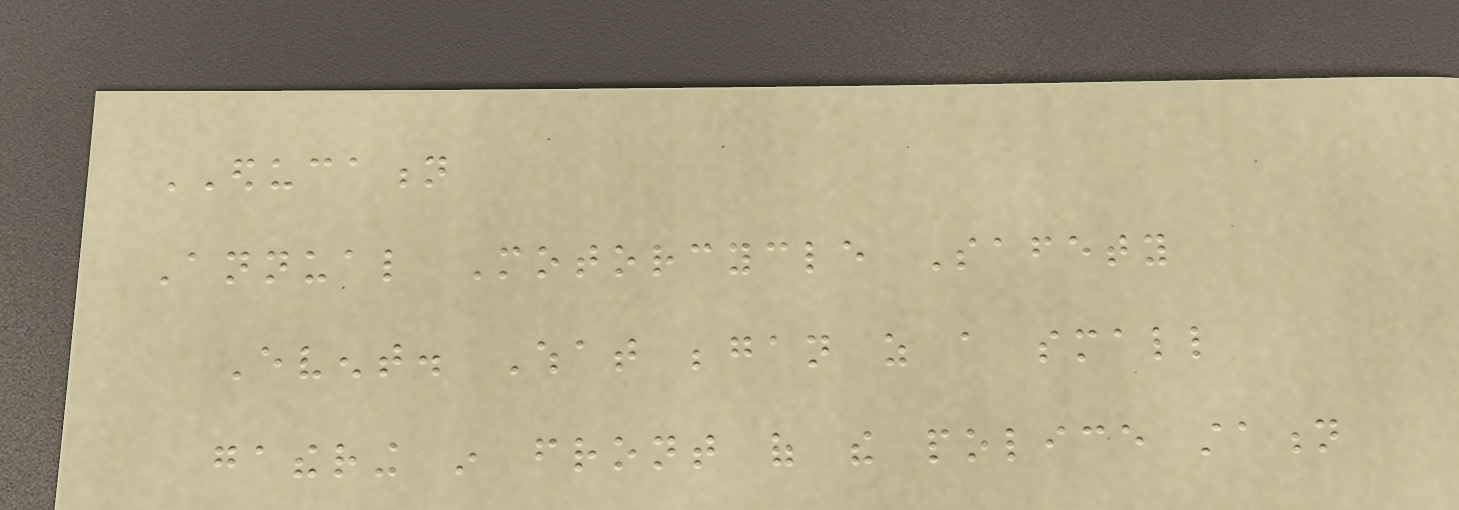EDUCATION
Annual Motorcycle Safety
Event. What began as a small
gathering in front of the police station
